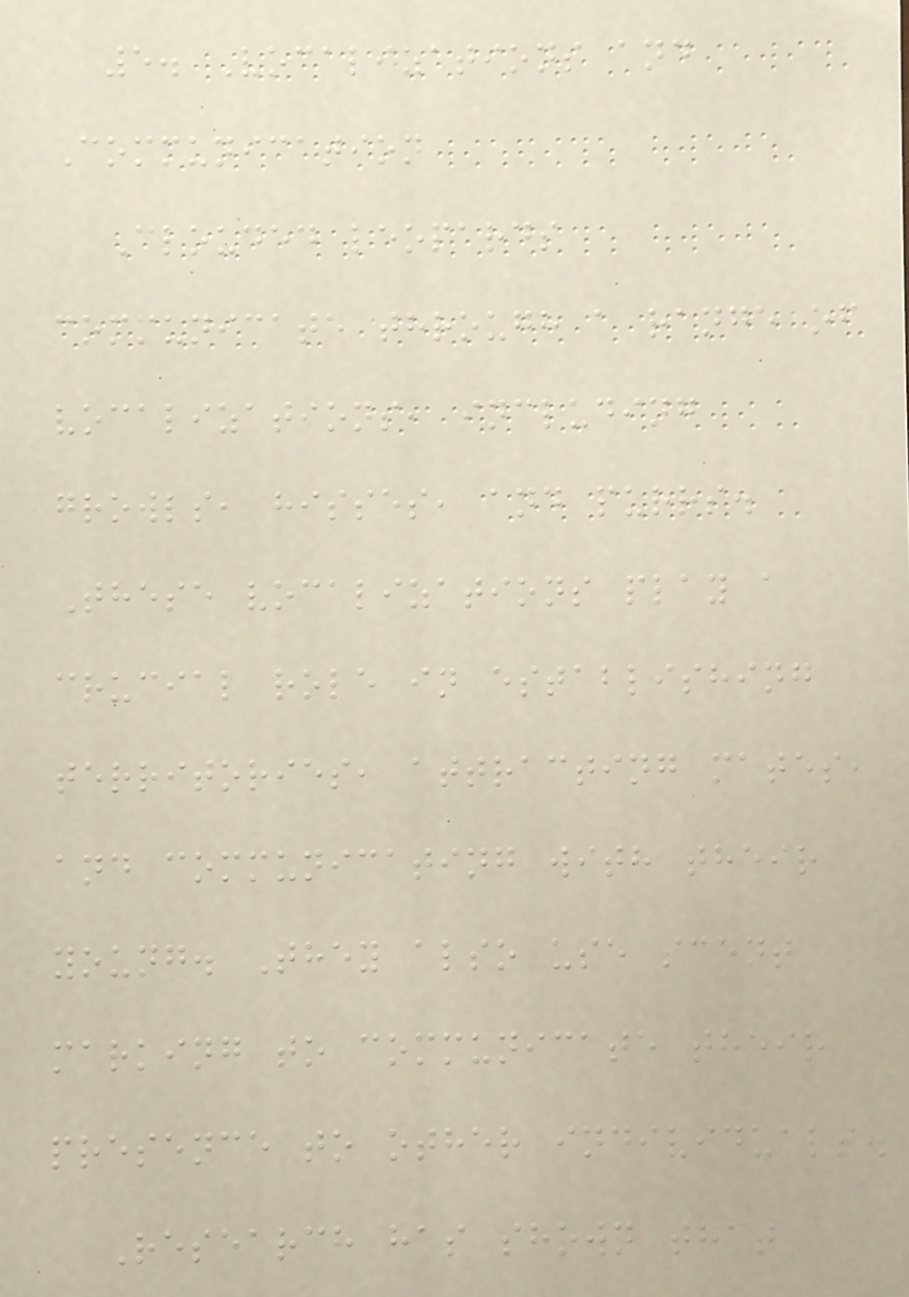5. Vocalizations and
Communication
Clouded leopards
communicate through a range of
vocalizations, including
growls, hisses, and purrs.
These vocalizations play a
crucial role in establishing
territories, attracting mates,
and communicating with their
young. They also use scent
marking to communicate their
presence to other individuals.
Research has shown that
